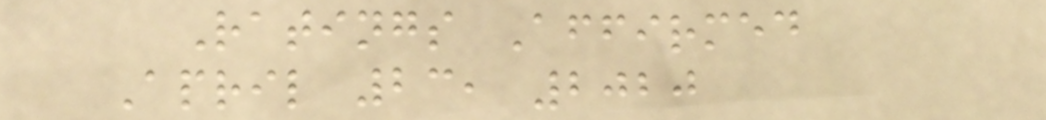Ratings Affirmed
April 23, 2020
